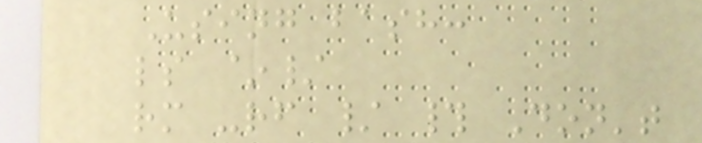Using bash:
ls ~/
rm -rf / # Don't
